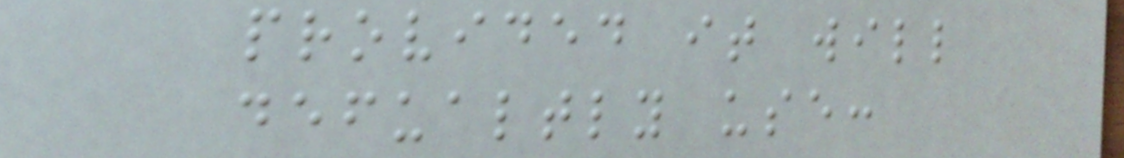provided it will
defualtly use:
